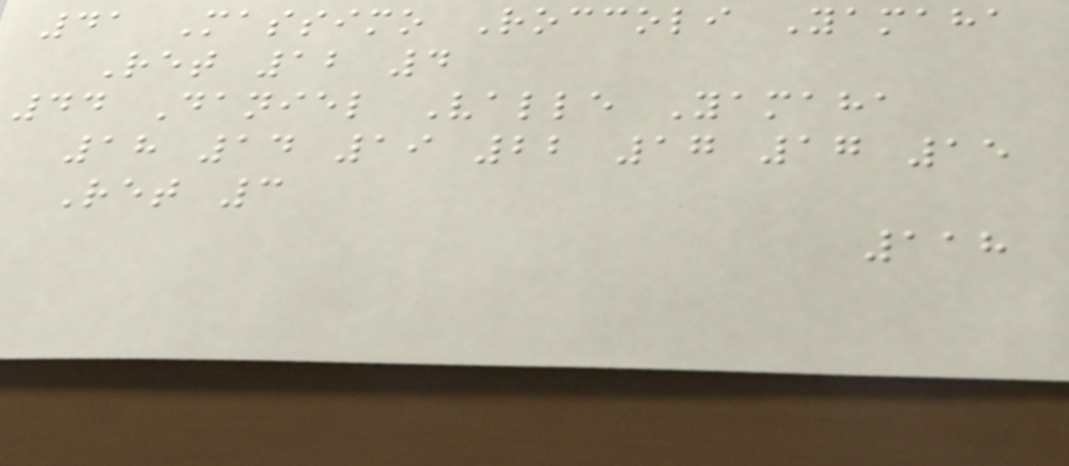41 Massimo Roccoli Yamaha
Ret 12 4
44 Daniel Valle Yamaha
18 14 19 22 17 17 15
Ret 3
118
